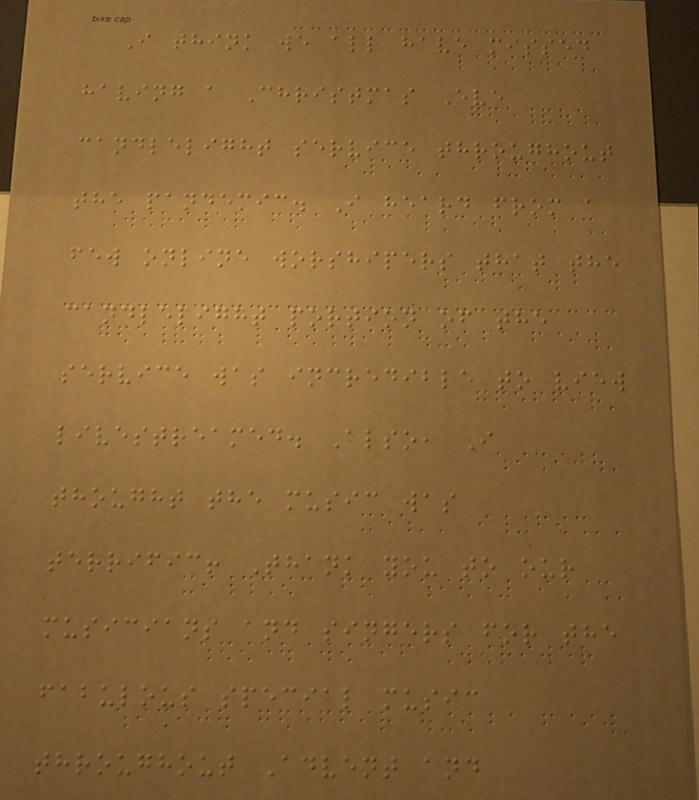I think we all have missed
having a Christmas Eve
candlelight service throughout
the pandemic. I heard from a
few online worshipers that the
candlelight portion of the
service was incredible to view
livestreamed. Also, I
thought the music was
terrific! Thank you to our
musicians and singers for the
fabulous special music
throughout Advent and
